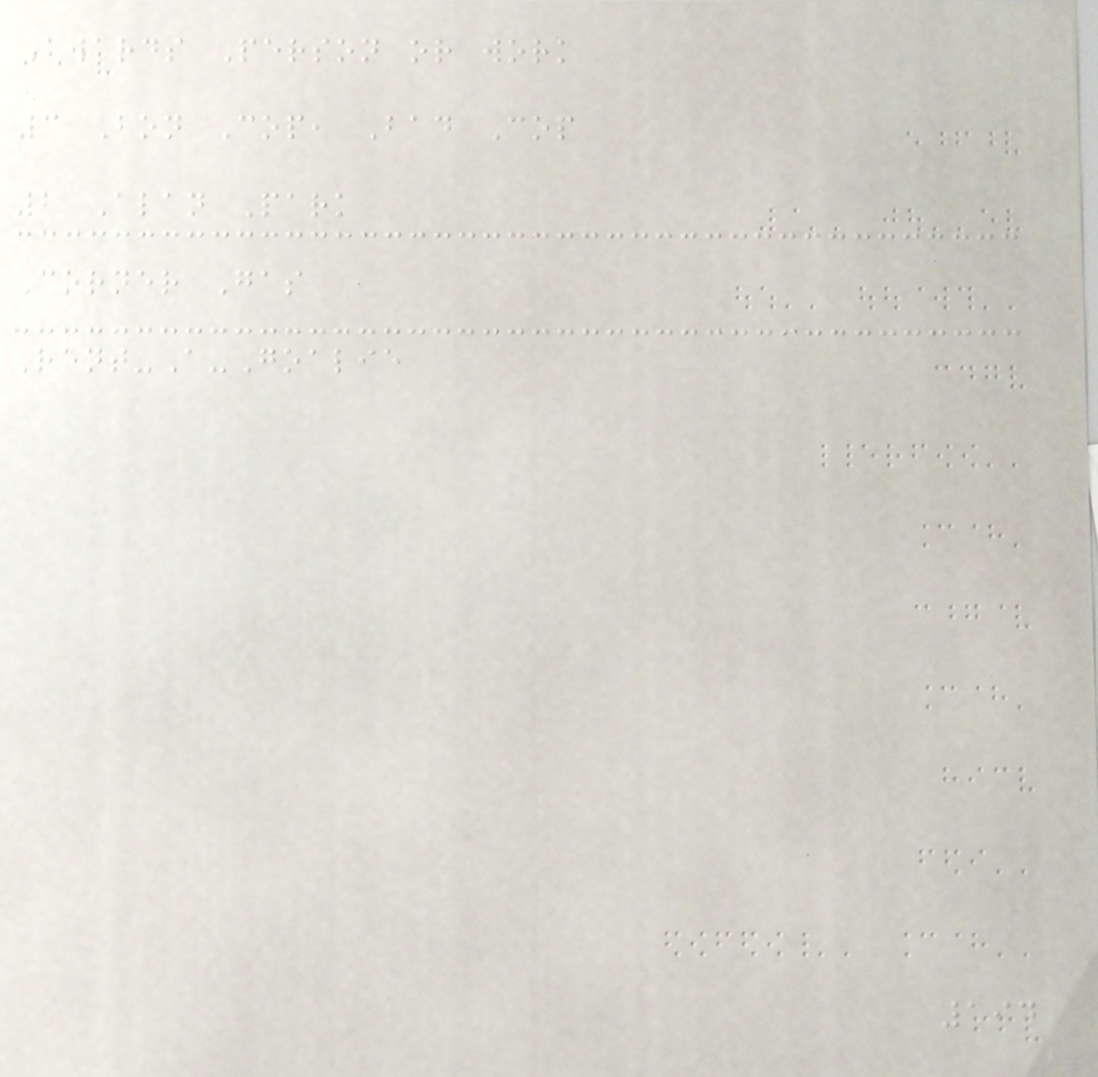Awards Person or work
3 Bon Cop, Bad Cop
2 Alan Park
Corner Gas
Rent-A-Goalie
194
